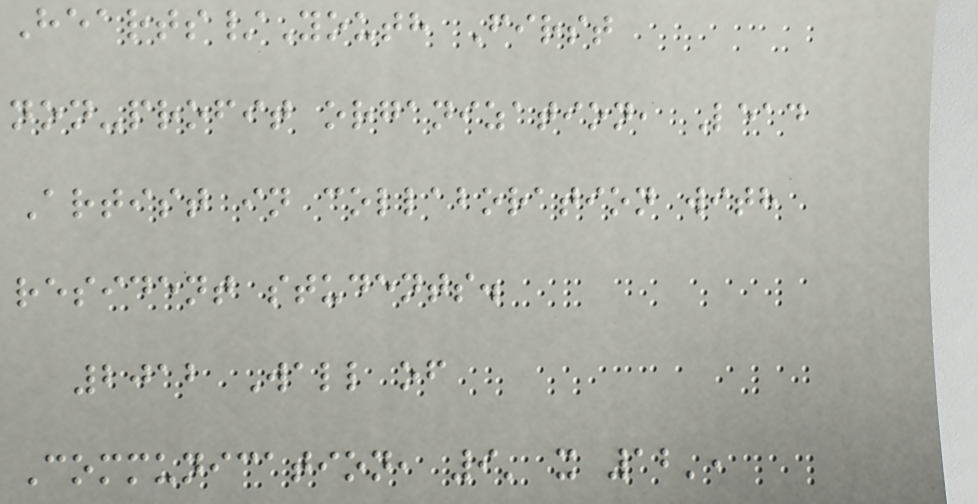Hearts/Youth First
non-profit organization, Lead
Artist in collaboration with
resident students.
2012 Wall of
Communication, 9' x 12',
